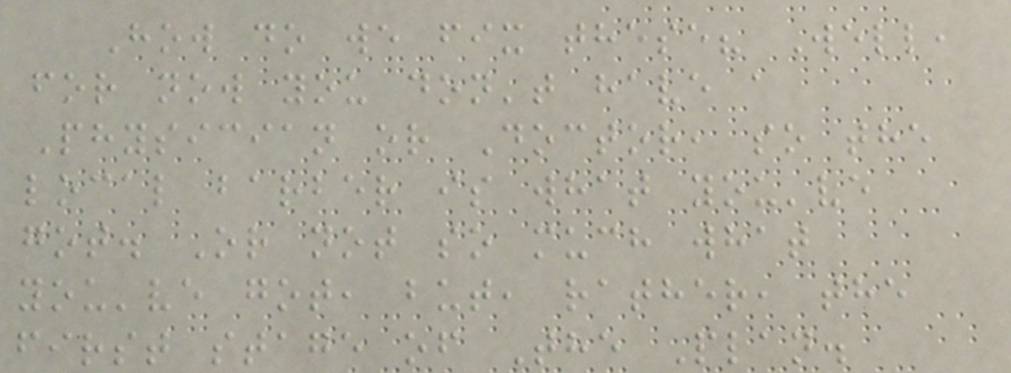How do we fix these? Well,
for now you don't have a
Physician or Doctor, so the
local barber is what you've
got. Or not so much what
you've got, but, rather, the
first stage of The Plan.
